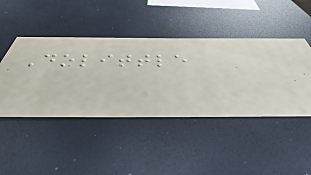Dolittle
